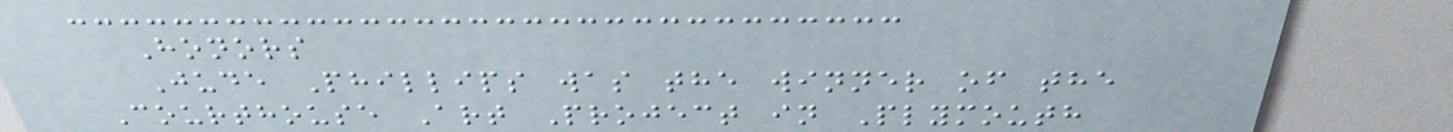Honors
Jude Phillips was the winner of the
Courthouse Art Project in Plymouth
